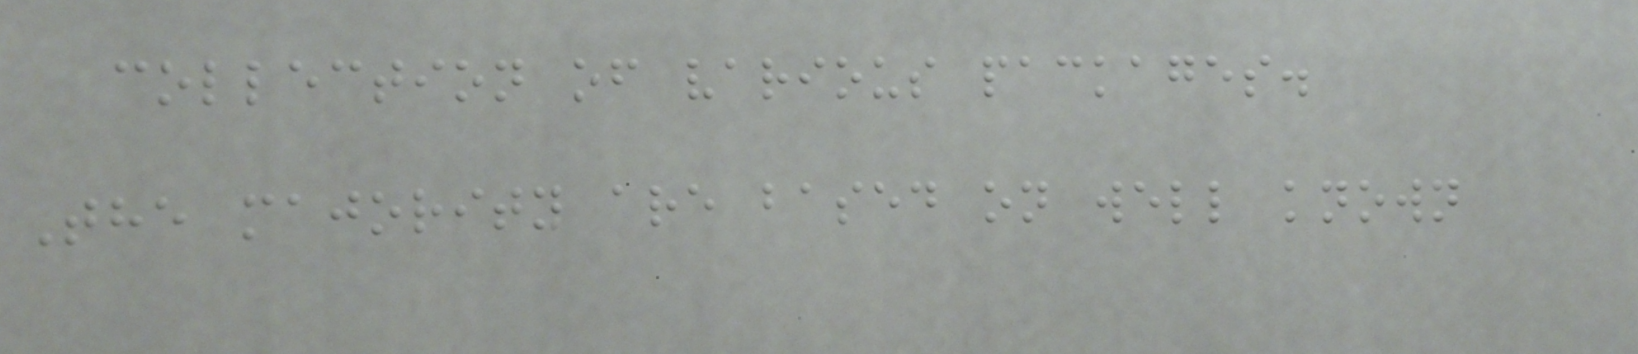collection of various packages.
The majority are based on well known
